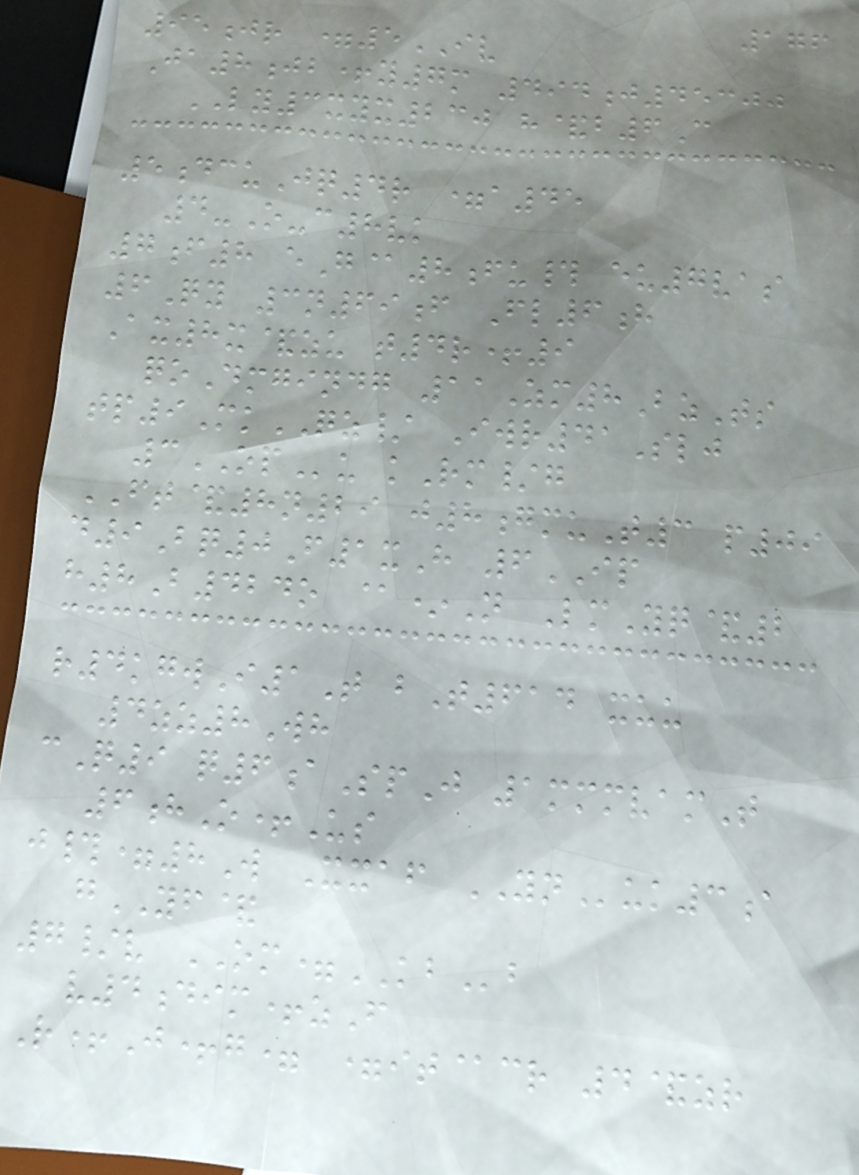176
95jr =5IV
Ja8jb+y7m 494j45300
LY3xyx230 h&b6C
5dcuJq4r =a45
4-O-c8vk
7f8 eG@8fu# eu7vas
6Qy 3n69f Fl6h
Ax8x&zu t4r+9
qoDmgindg 11Zm8BzTs
tp9MkQZ/ Iwr41Slj
3OPu kRm/g
FT&8n29 j8gmuT3 p09
d9Bq0F1xH 6IP
h8B424o @*N LmYq&2
r4kgwI1T bT614 xuu
4zz8Wh
cQ9 q6aSpJ 1mmmvamT
6hO+Us
j#=8W Xxaf YNuk3a
gYF&
7/v OM=KBb
v4dim+zF
R+J+g= =it@cr 4&zr
